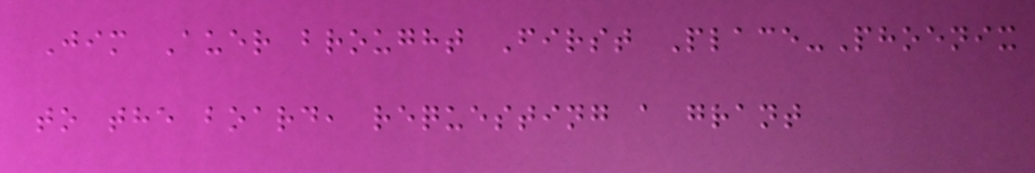Jim Auer brought First Place-Phoenix
to the board, requesting a grant
